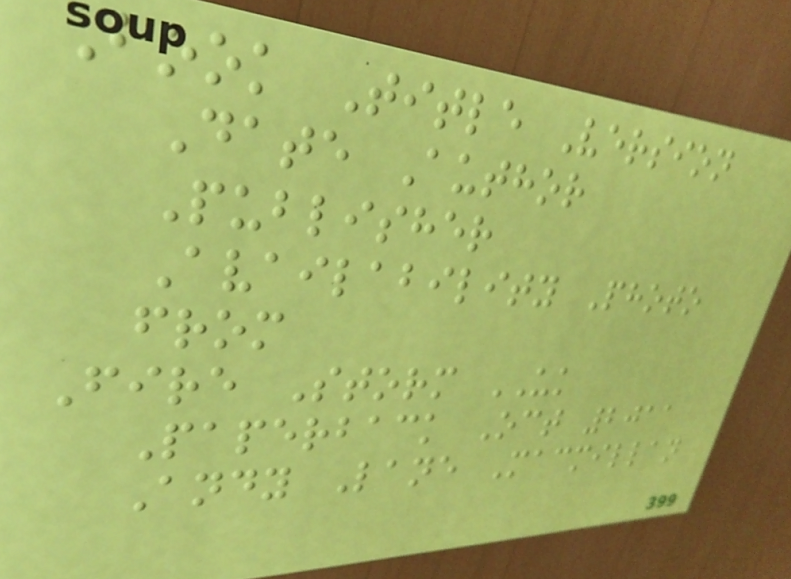Book Title Version
Date Author
Publisher
Availability Photo
from
Fire Storm UK
Paperback Oct 2011
Andy Lane Macmillan
